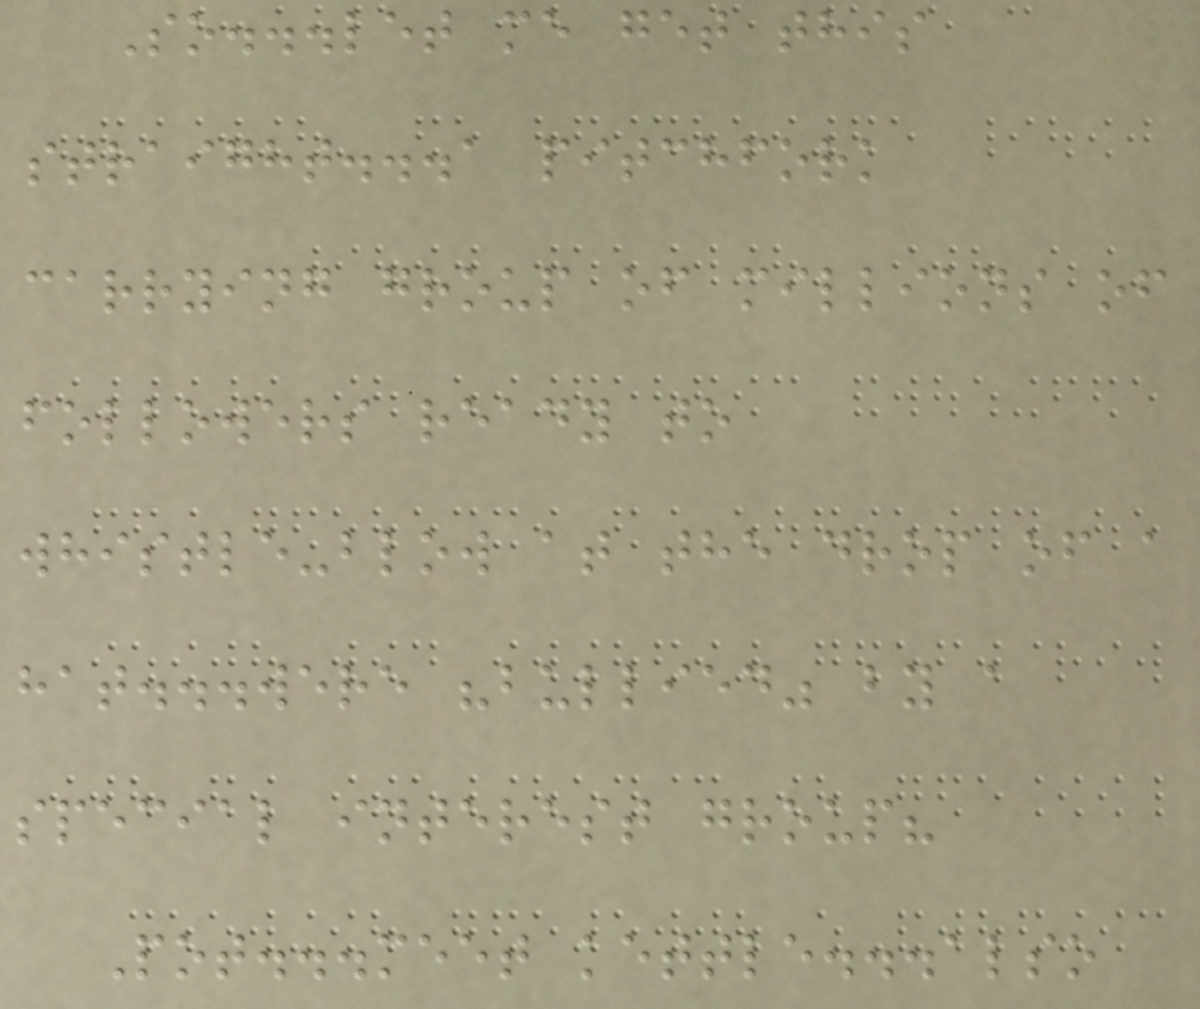So...let me get this
straight...a pitchfork
carrying group of millions of
followers ready to
whistle-blow at the drop of a
hat...were "bullied" by a
special interest group?
Pot...meet kettle...also
